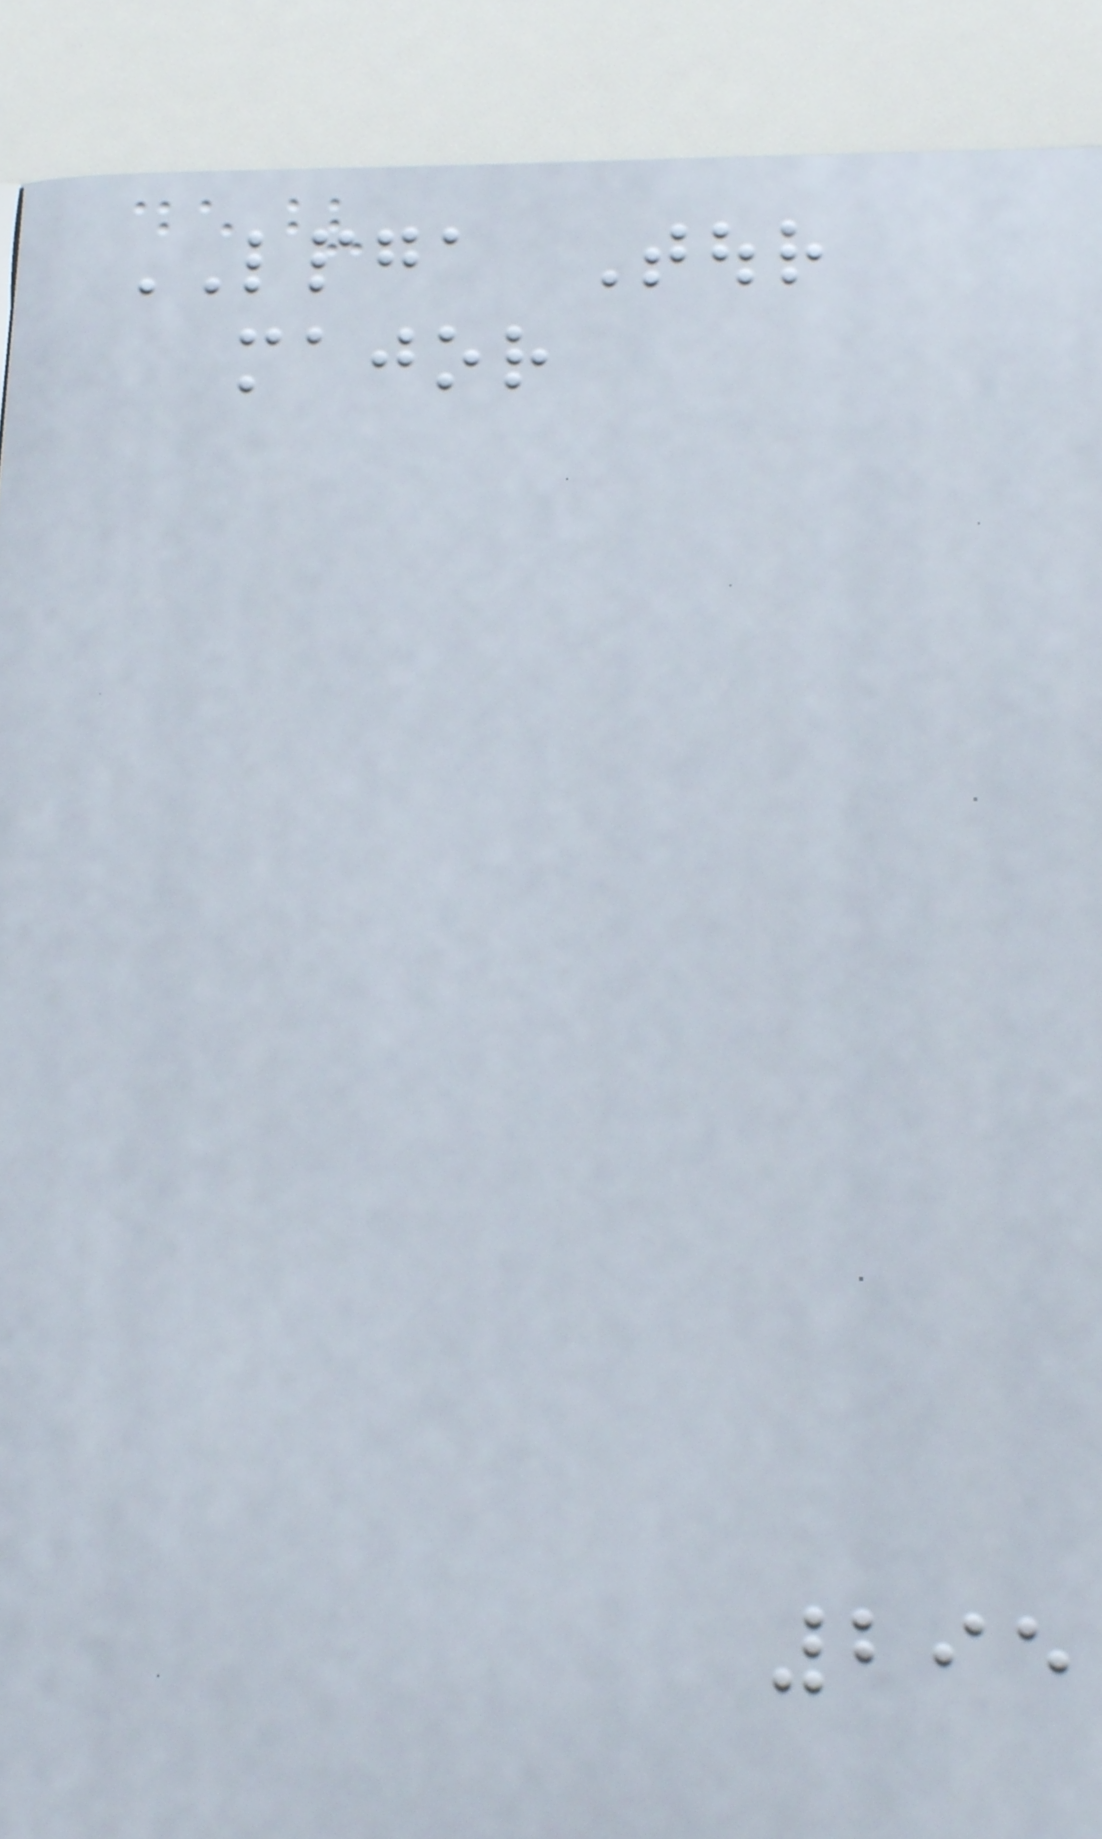LPGA Tour
major
295
